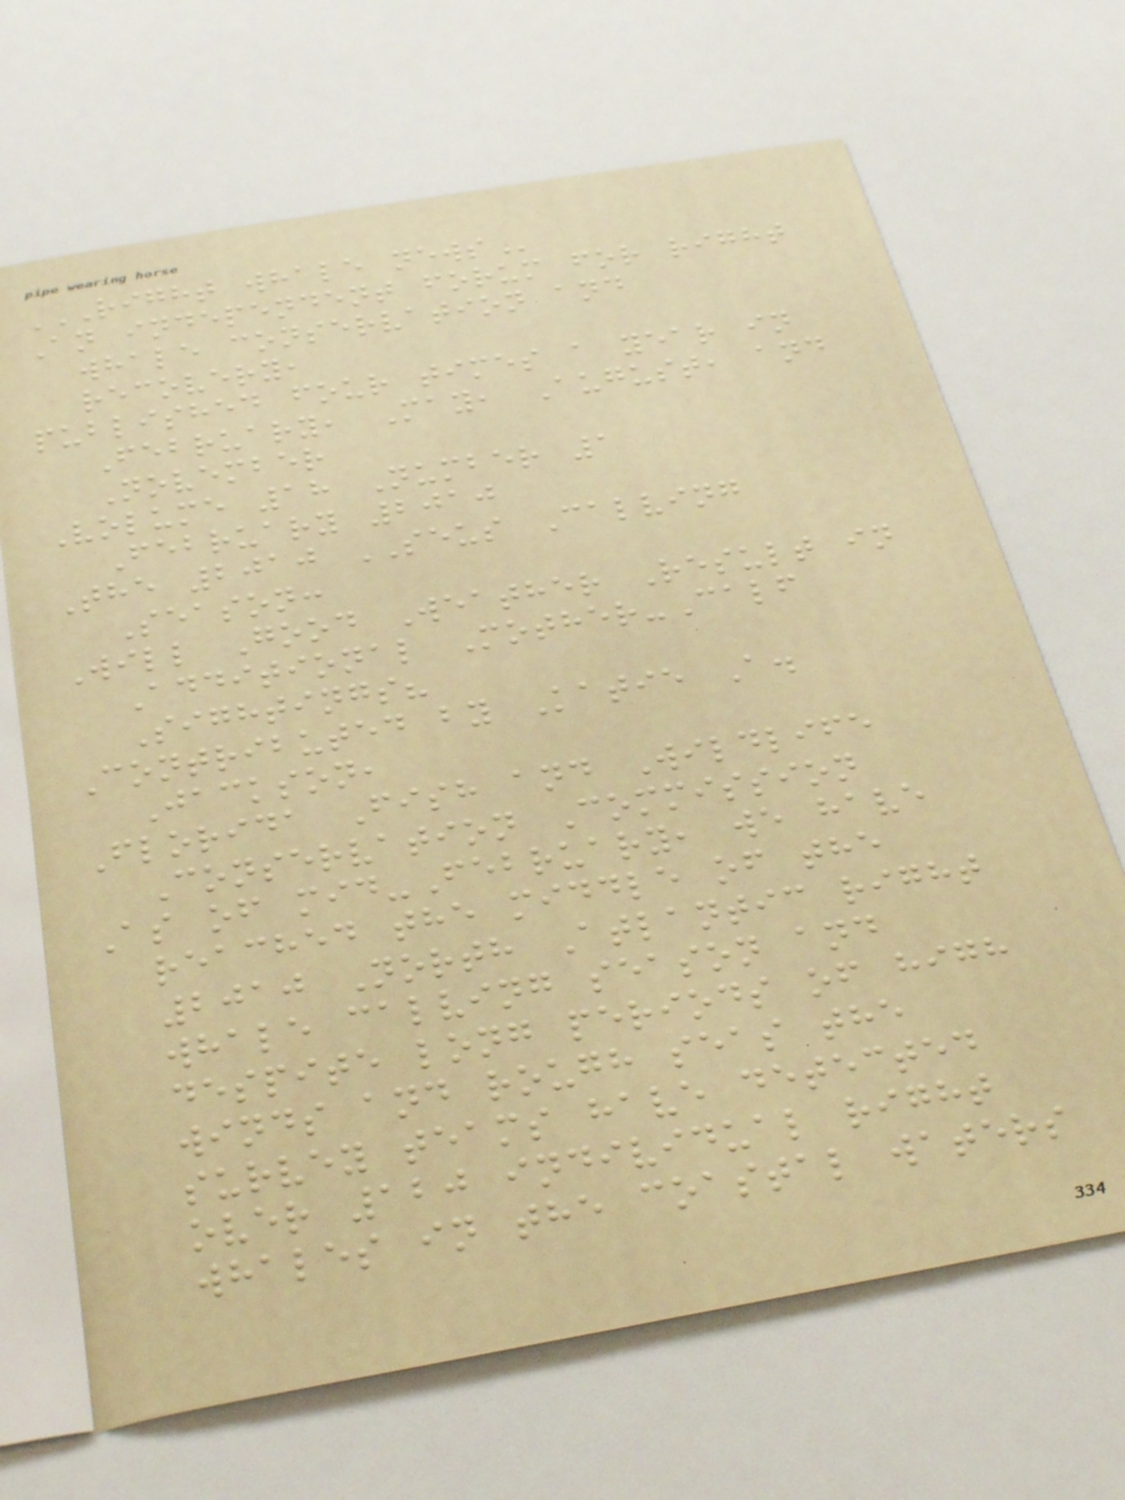RIGHT WHALE NEWS
An independent forum for right
whale conservation and
recovery,
published four times a year in
February, May, August, and
November
Volume 18 Number 1
February 2010
The 2010 SEUS Calving
Season:
Will Good Weather Result in
Additional Mother-Calf
Sightings?
Contributed by Katie A.
Jackson,
Florida Fish and Wildlife
Conservation Commission
As of mid-February, we have
reached the middle of the
2010 North Atlantic right
whale calving season and
despite long periods of high
winds and rough seas the
survey teams have detected
over 120 individual right
whales in the coastal waters
